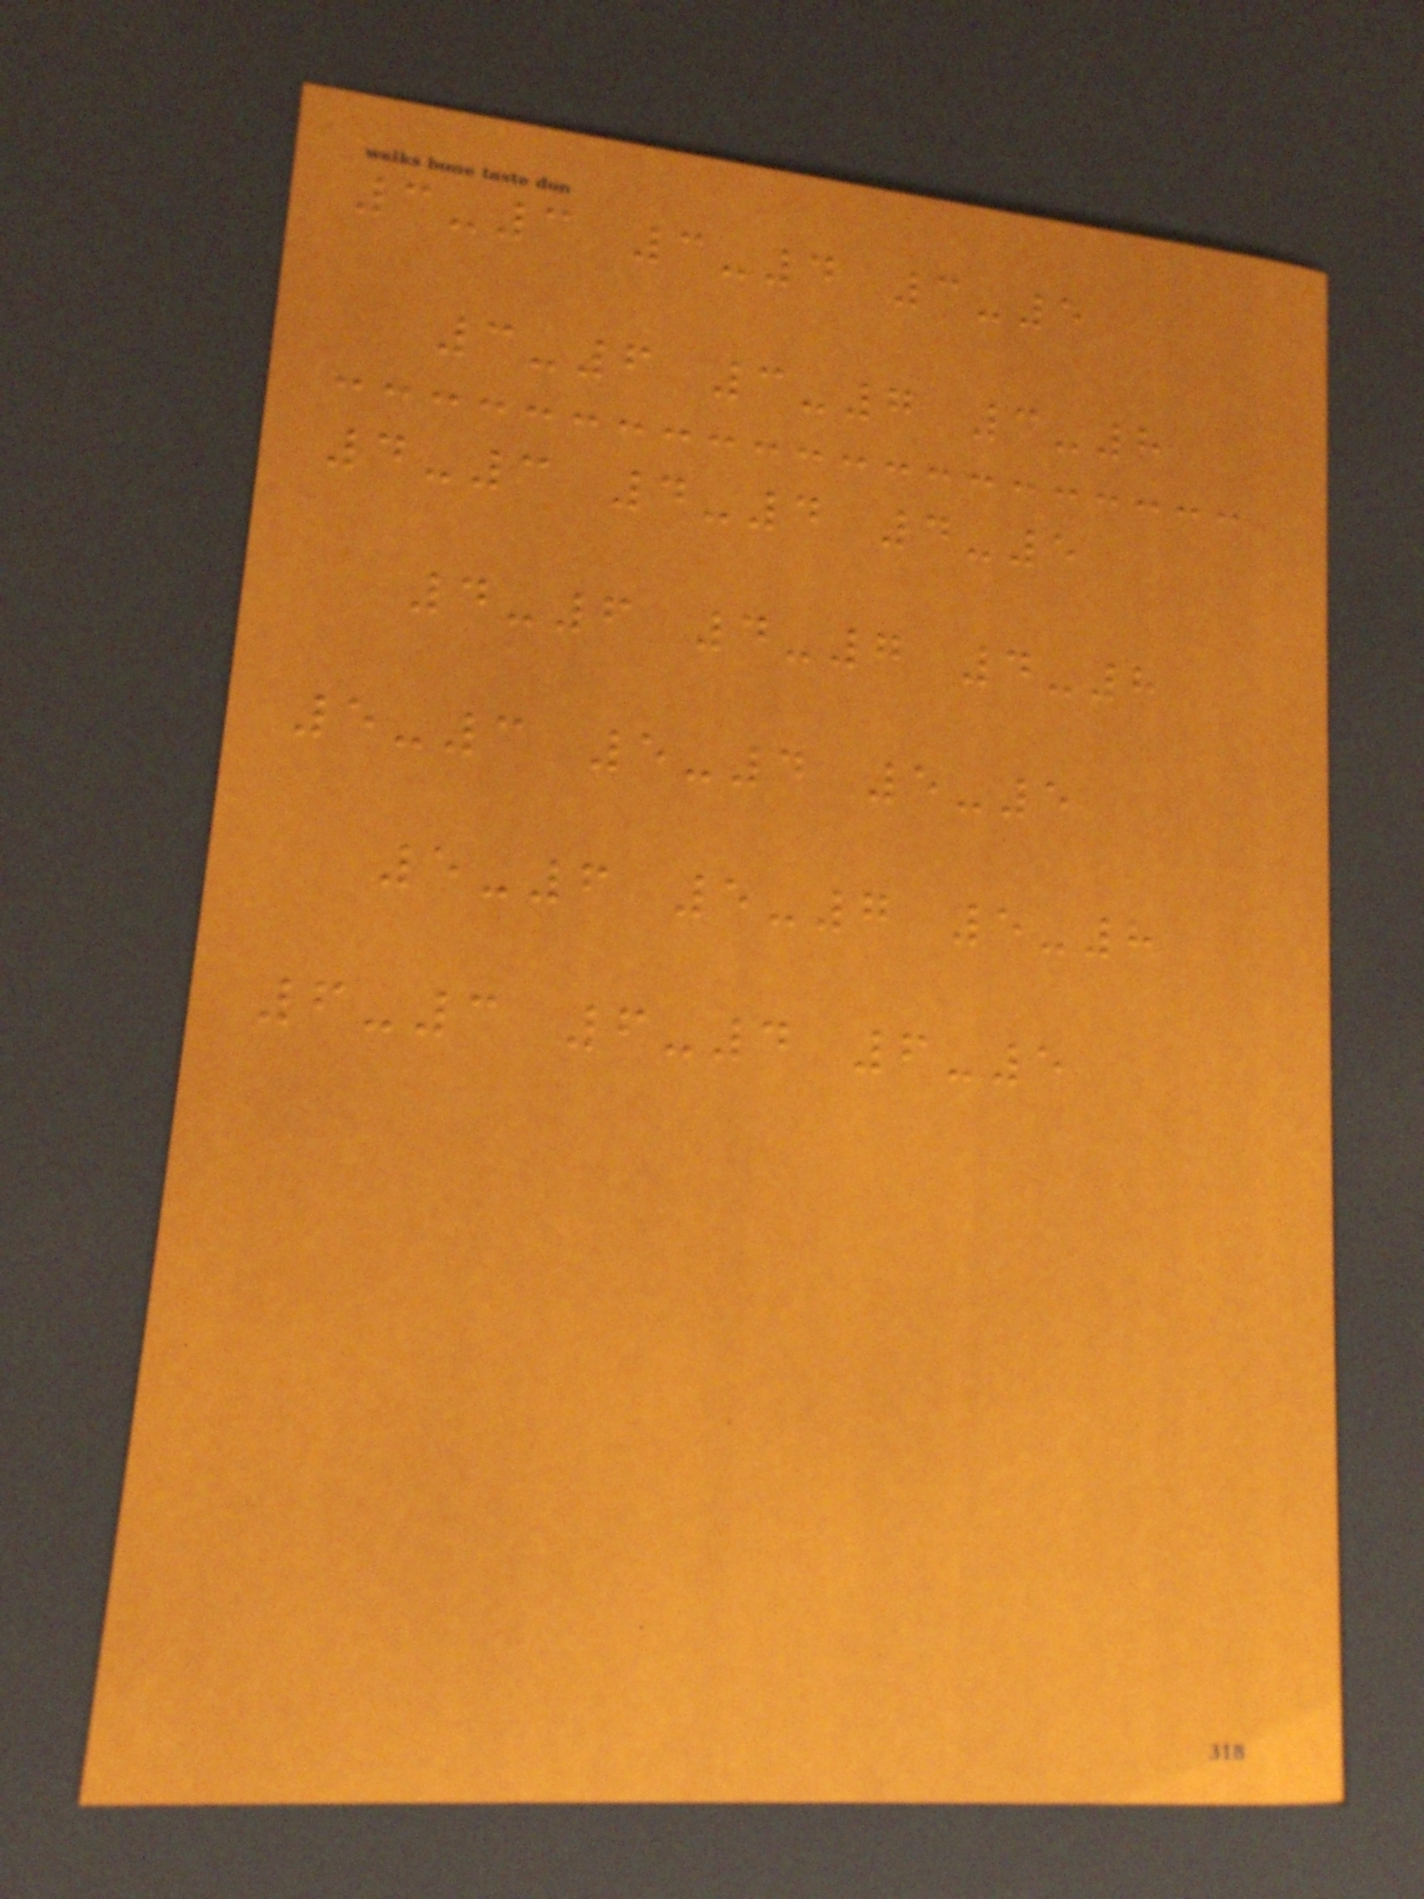3-3 3-4 3-5
3-6 3-7 3-8
4-3 4-4 4-5
4-6 4-7 4-8
5-3 5-4 5-5
5-6 5-7 5-8
6-3 6-4 6-5
